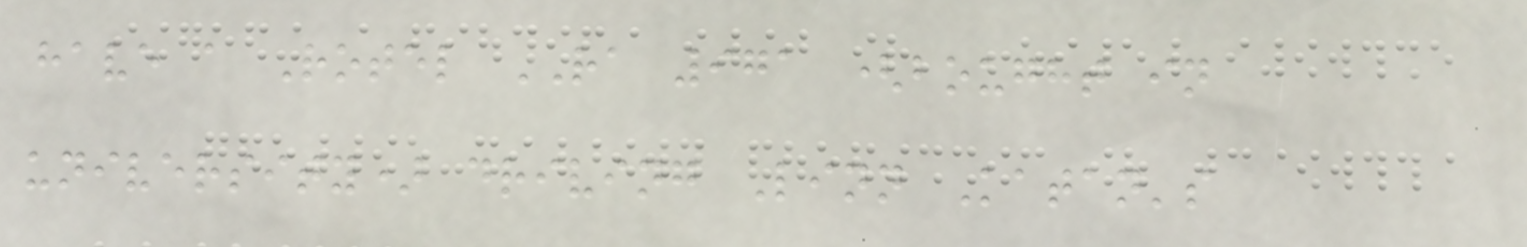have a Rotel RA 971 (bought in
university) driving Linn Katan's
